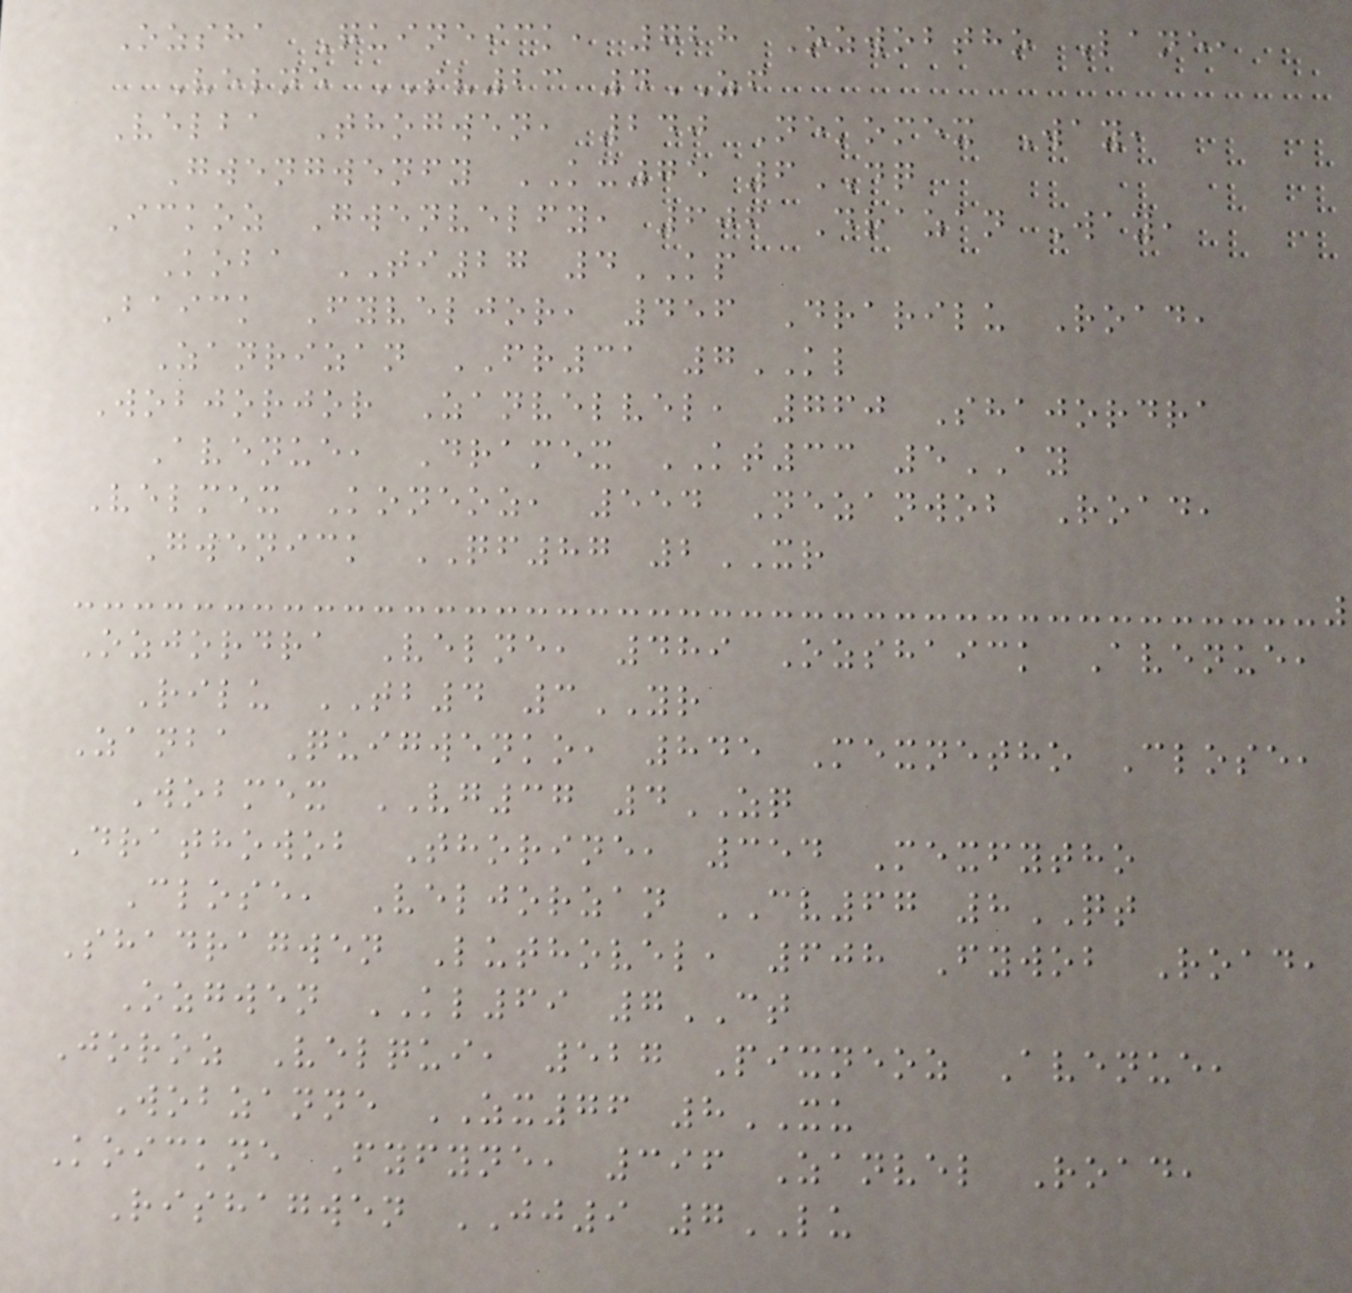Ozsha Quineick, 728 Ozwobtho Lane,
Velne SV23 4ZF
Velba Thogwen, 240 Nekomex Way,
Gwengwenfy KX75 6DQ
Ickoz Gwenvelfy, 606 Drazan Way,
Koba TI27 4KP
Baick Fyveljor, 456 Drarilu Road,
Zanrizan FR31 7KL
Wobjorjor Zanvelvel, 760 Shajordra
Avenue, Dramex KT33 5AY
Velmex Koneoz, 554 Nezanwob Road,
Gwenick QF87 2XR
Ozjordra Velne, 489 Ozshaick Avenue,
Rilu TB4 3YR
Zanba Quigwenko, 845 Mexnetho Close,
Wobmex VG37 4ZQ
Drathowob Thorine, 354 Mexfytho
Close, Veljorzan CV67 8QT
Shadragwen Luthovel, 608 Fywob Road,
Ozgwen KL69 7CT
Joroz Velqui, 527 Pixneoz Avenue,
Wobzanne ZX76 8XU
Koickne Fyfyne, 396 Zanvel Road,
Rishagwen JJ9 7LU
